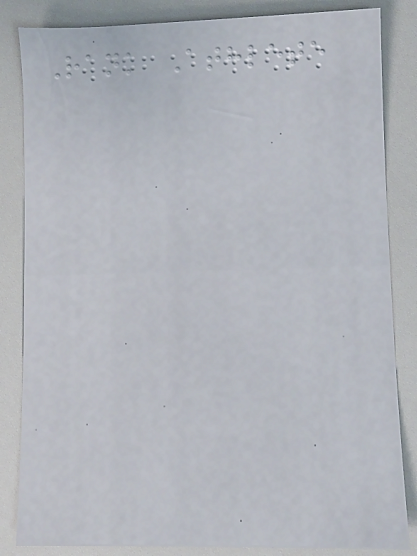Rank Athlete
